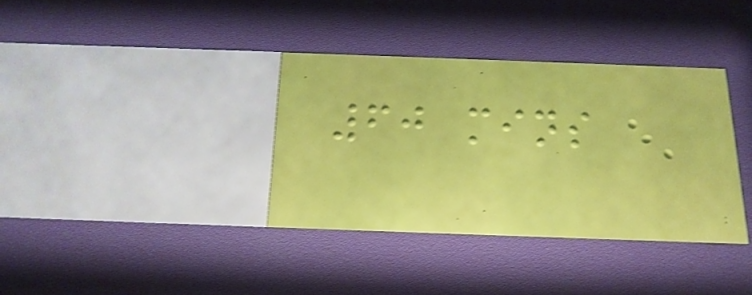60 mins
